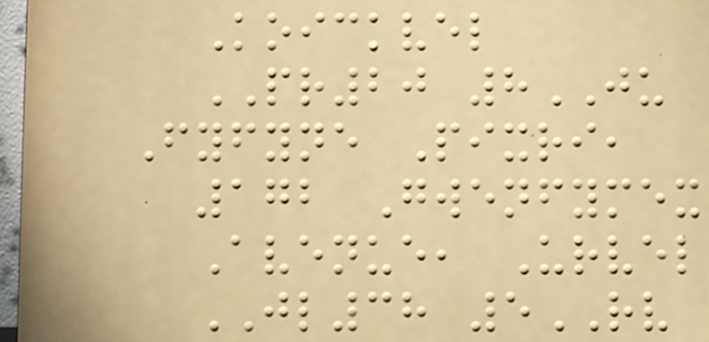Koickvel
PR20 8JU
Fyfyne Pixri,
172 Gwenfymex
Avenue, Urvel
JL38 5RV
